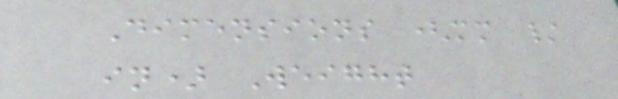Dimensions (mm /
in) Weight
